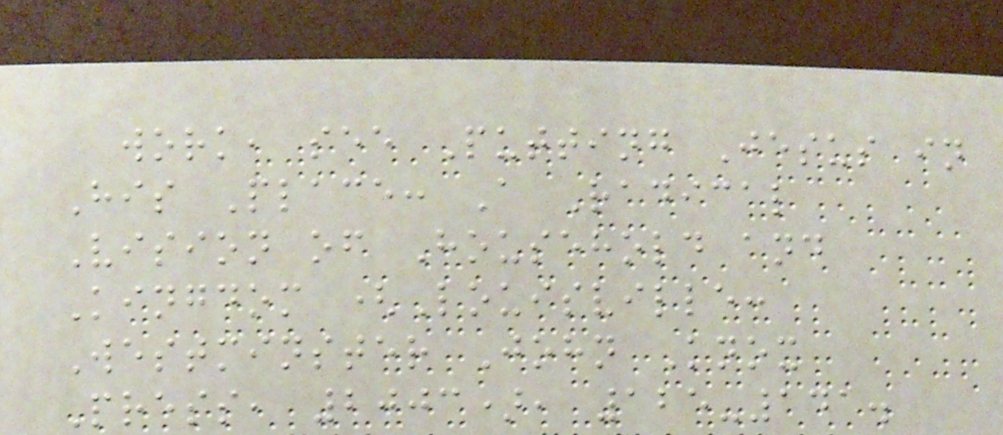work, see Putting Jesus in
His Place: A Radical
Vision of Household and
Kingdom (Louisville:
Westminster John Knox
Press, 2003), 125-141.
